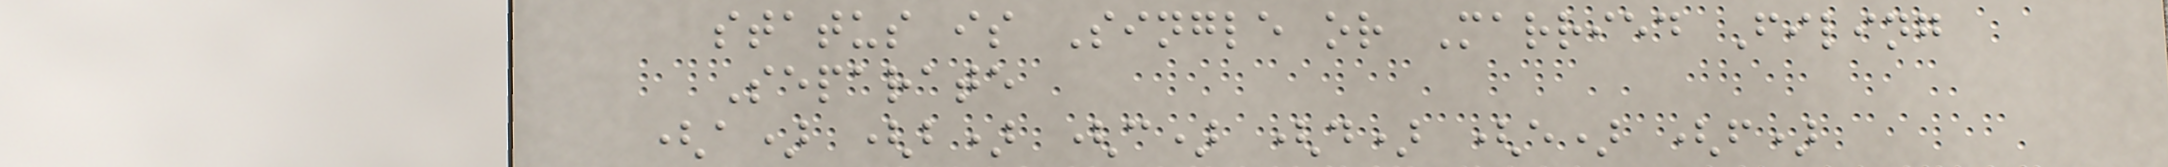status is Single or Married Filing
Separate
(a) (b) (c) (d) (e) (f)
